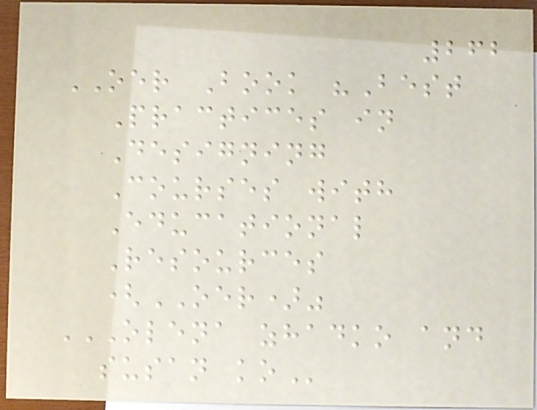262
OER Book "Best
Practices in
Designing
Courses with
Educational
Resources
(OER)"
OLENA ZHADKO AND
SUSAN KO
